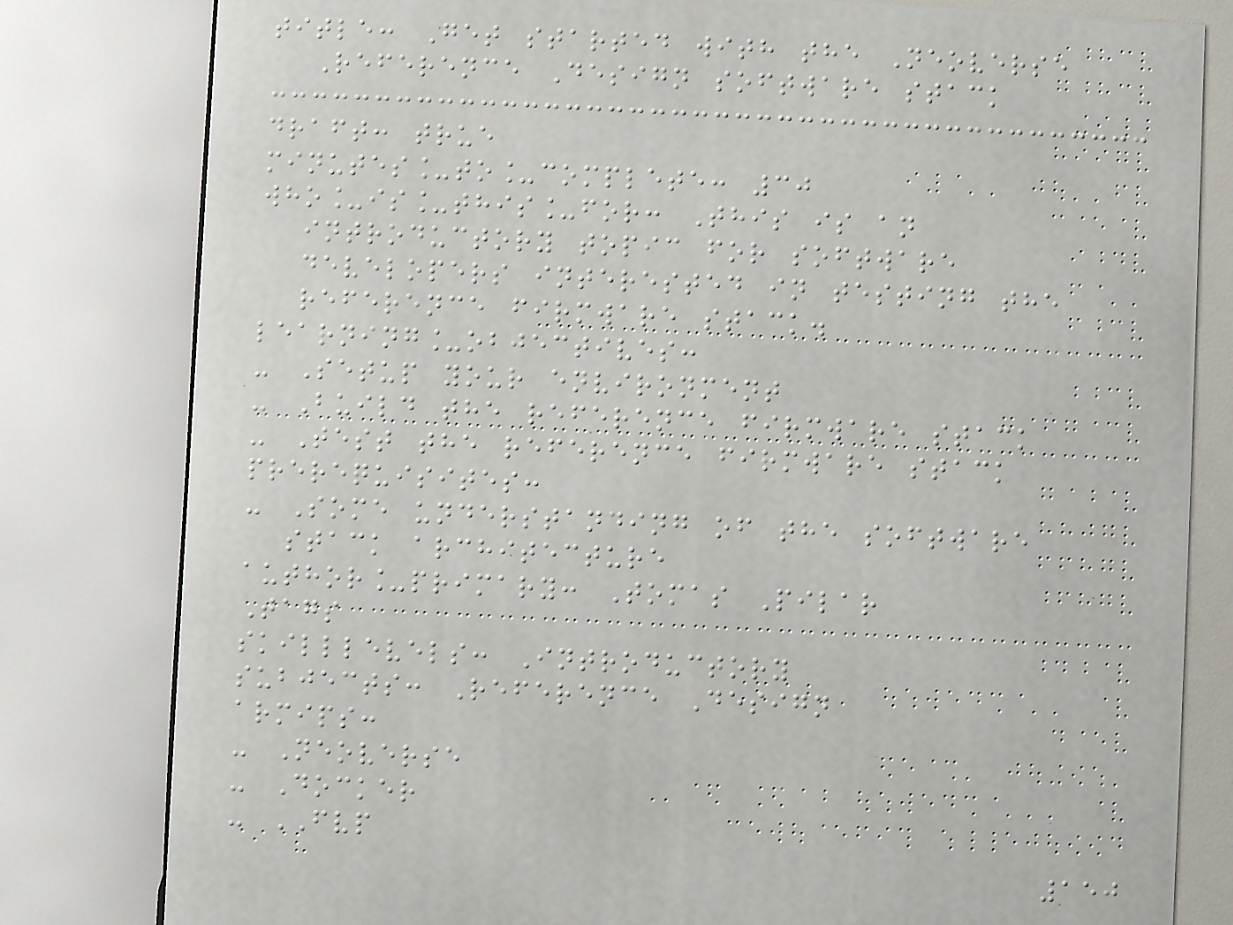title: Get started with the Neoverse
Reference Design software stack
draft: true
minutes_to_complete: 30
who_is_this_for: This is an
introductory topic for software
developers interested in testing the
reference firmware stack.
learning_objectives:
- Setup your environment
- Build the reference firmware stack
- Test the reference firmware stack
prerequisites:
- Some understanding of the software
stack architecture
author_primary: Tomas Pilar
Tags
skilllevels: Introductory
subjects: Reference Design
armips:
- Neoverse
- Docker
- FVP
150
